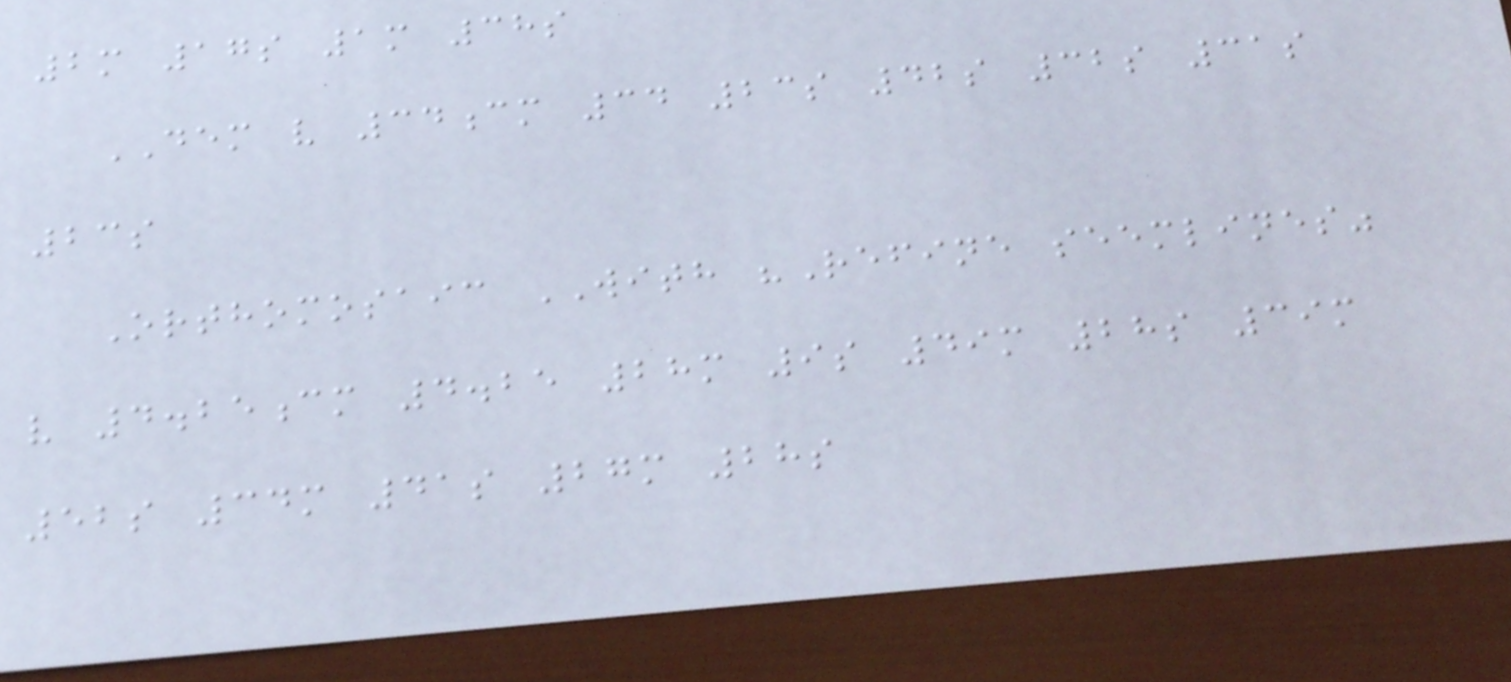2m 17s 1m 38s
DEM v 34cm 34 23s 42s 32s 31s
23s
Orthomosaic WITH "Refine seemlines"
v 4.25cm 4.25 28m 9s 49m 28s 39m
52s 34m 41s 27m 28s
